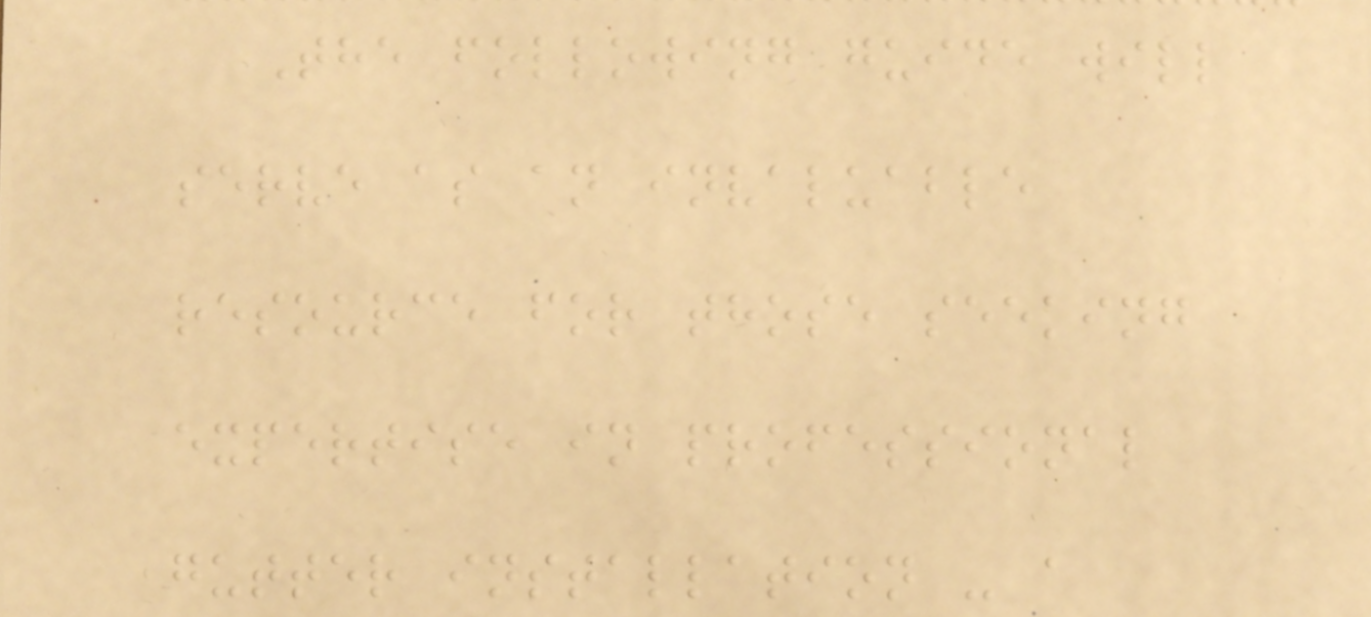The following guide will
serve as an invaluable
resource for those seeking
expertise in professional
gutter installation - a
